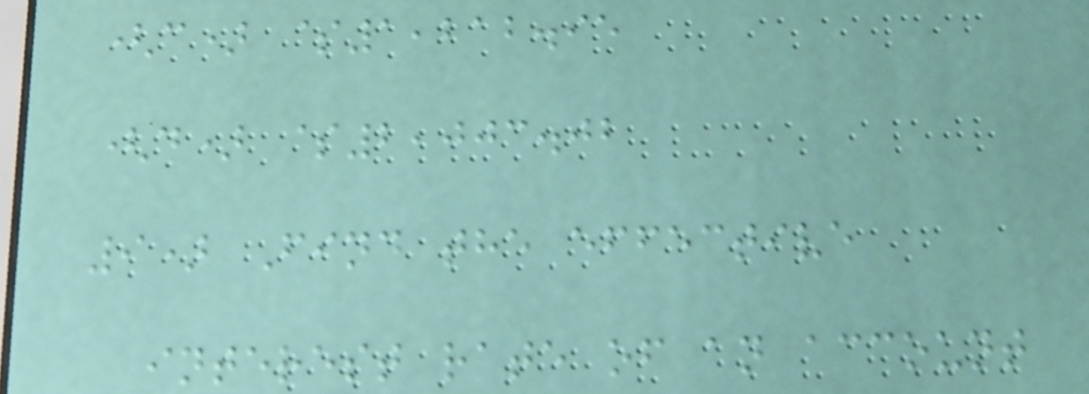(c) $1,212.95
(d) $2,003.02
9) Find the effective
interest rate of an account
